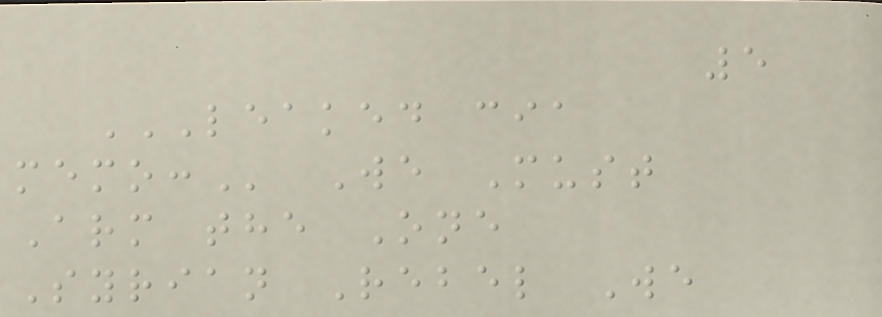5
LEAKED CIA
MEMO: We Must
Arm the One
Syrian Rebel We
